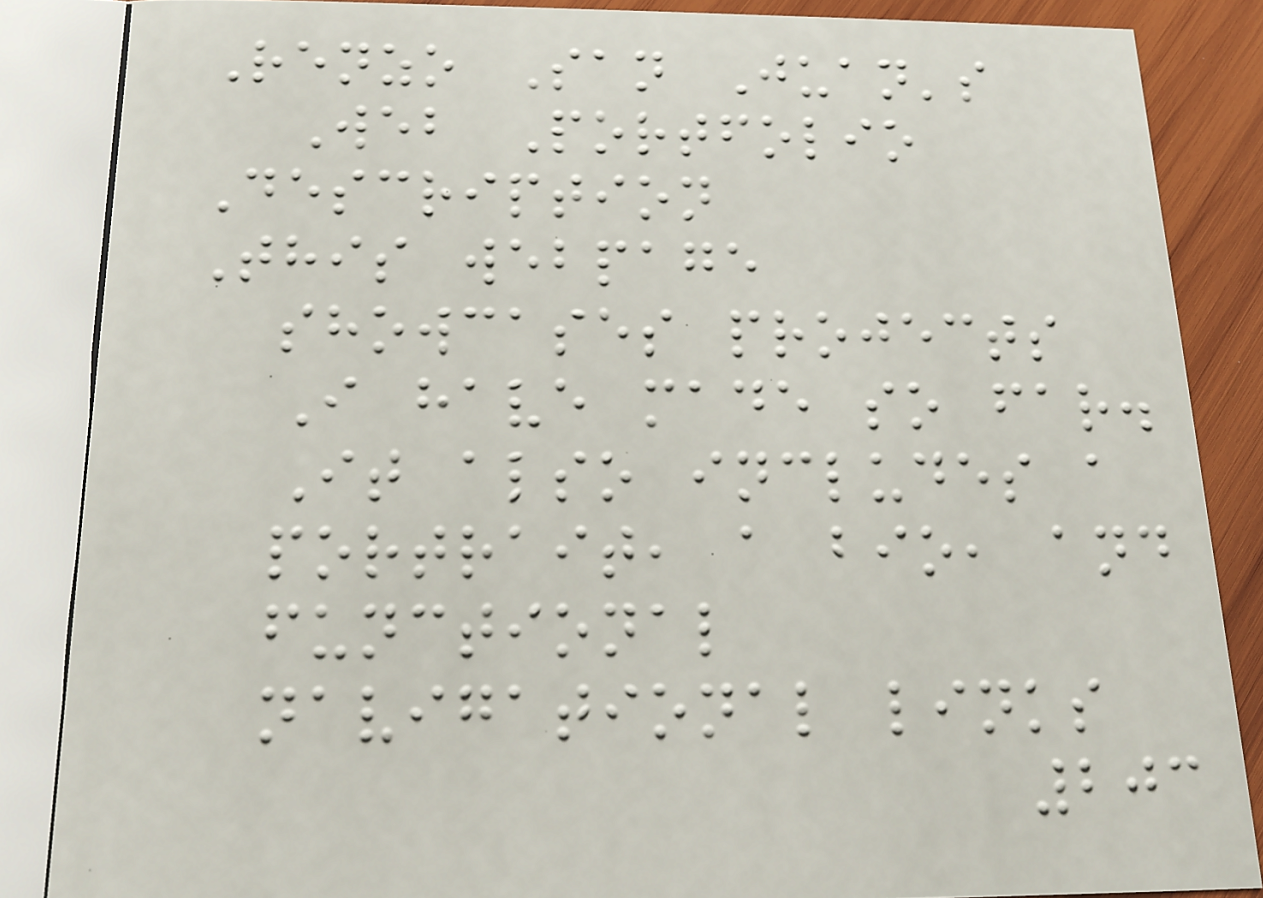Renzo San Juan's
Web Portfolio
Description
This webpage
showcases projects
I have made so far.
It also includes a
portrait, a bio, and
functional
navigational links
203
